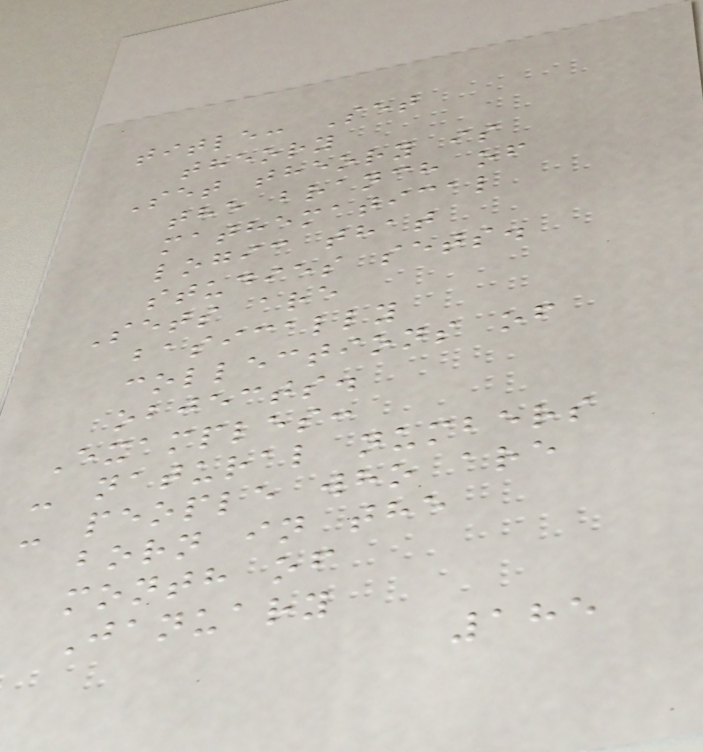title: Set
theory
Set theory is
the branch of
mathematical
logic that
studies sets.
Sets are
basically
collections of
objects.
Examples:
- natural numbers
- people who are
born in the
month of
January
185
